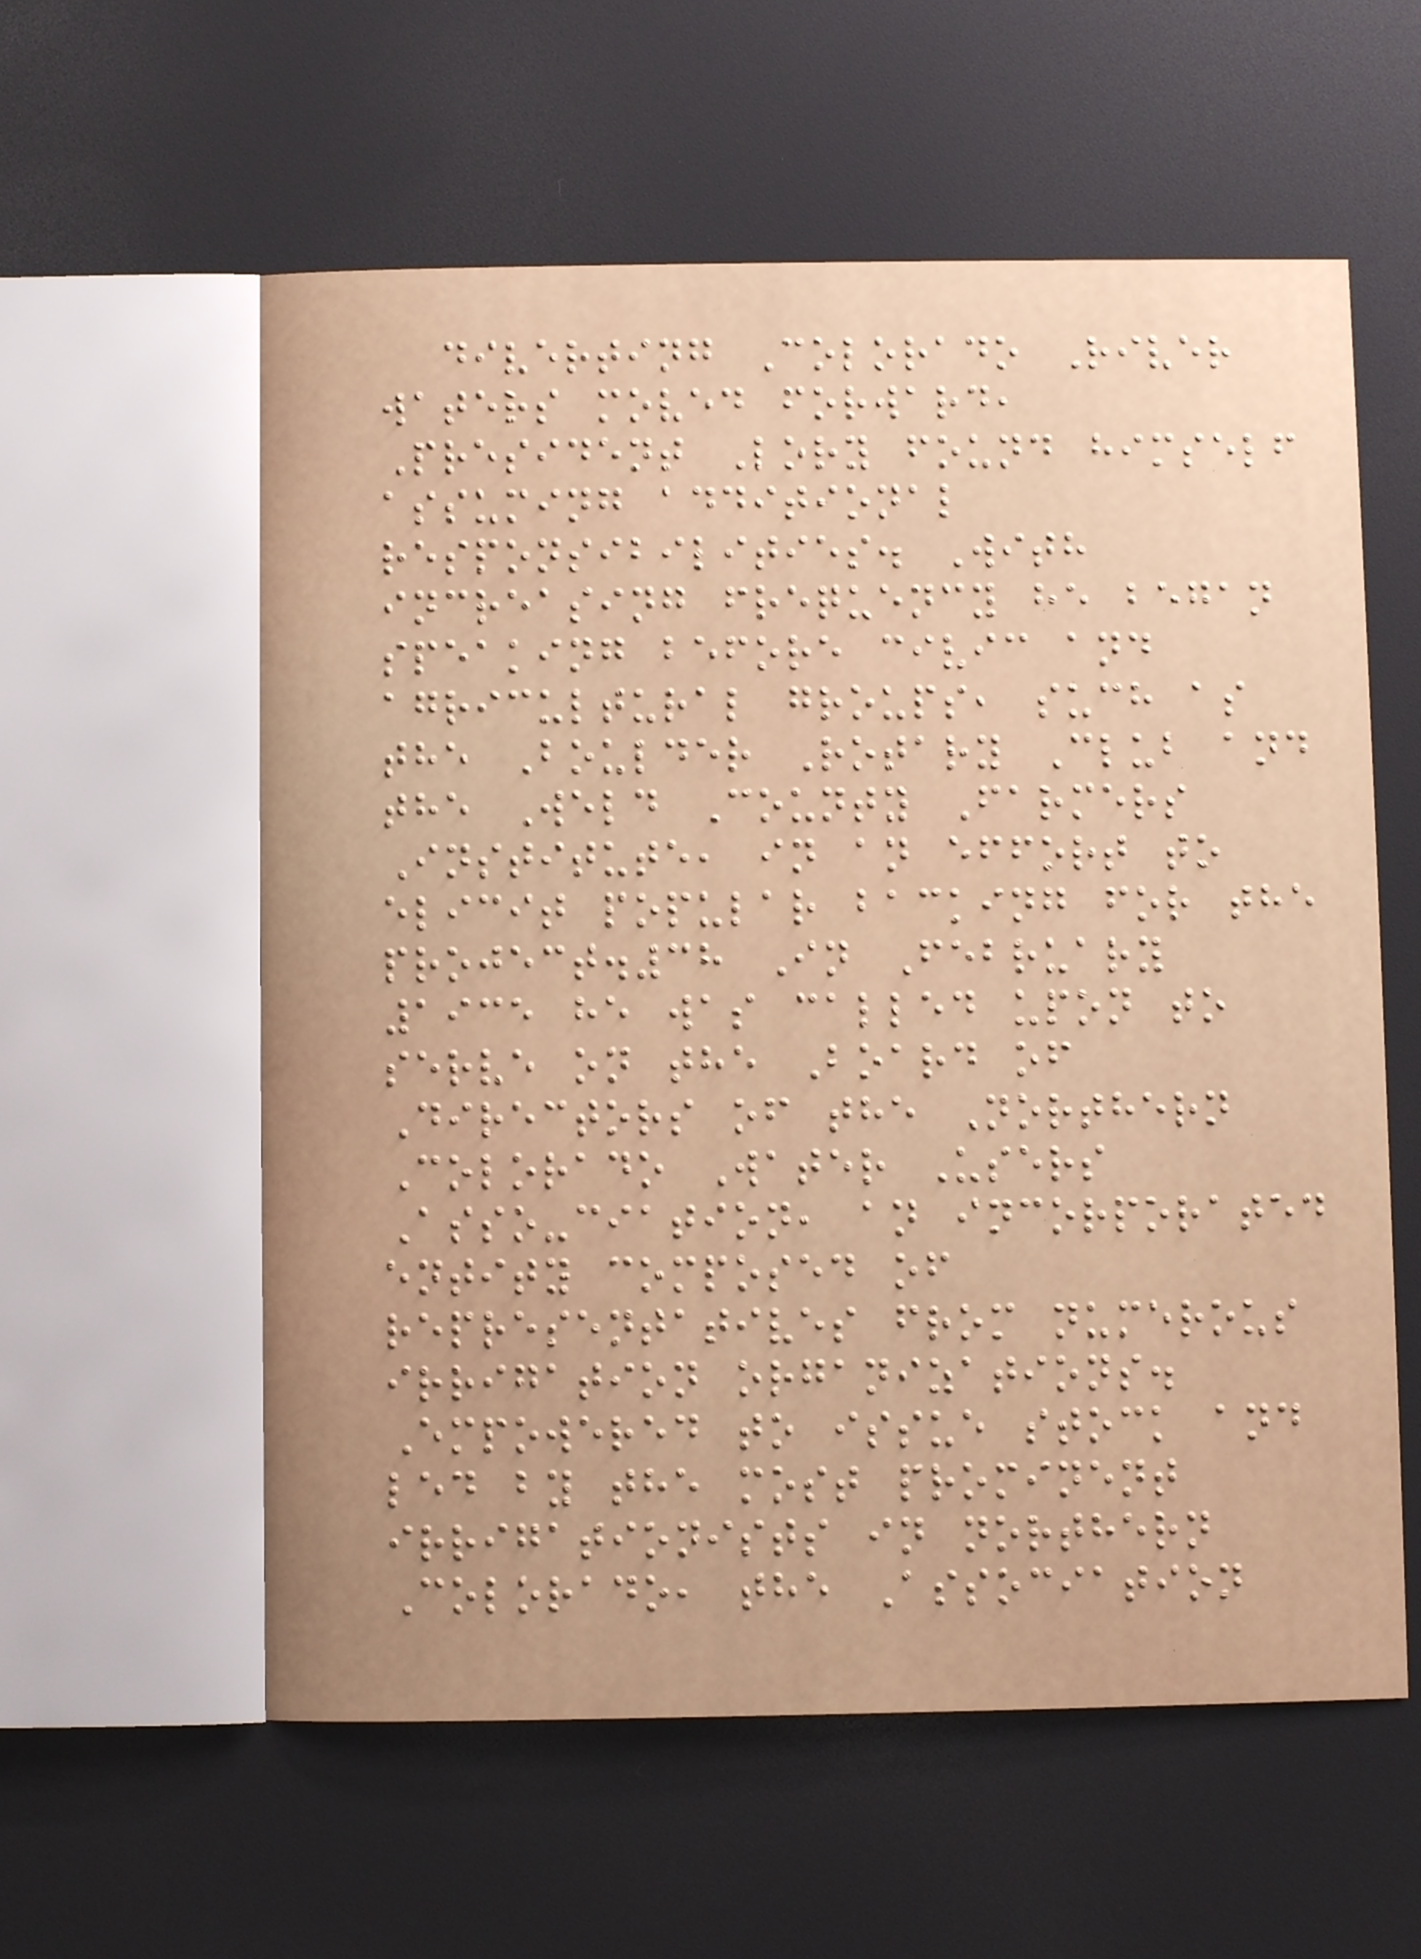diverting Colorado River
waters moved forward,
President Lory found himself
assuming additional
responsibilities. With
increasing frequency he began
speaking before civic and
agricultural groups, such as
the Boulder Rotary Club and
the Weld County Farmers
Institute, in an effort to
elicit popular backing for the
project.38 In February
1935 he was called upon to
serve on the Board of
Directors of the Northern
Colorado Water Users
Asso-ciation, an incorporated
entity composed of
representatives from numerous
irrigation organizations.
Empowered to issue stock and
led by the most prominent
irrigationists in northern
Colorado, the Association
